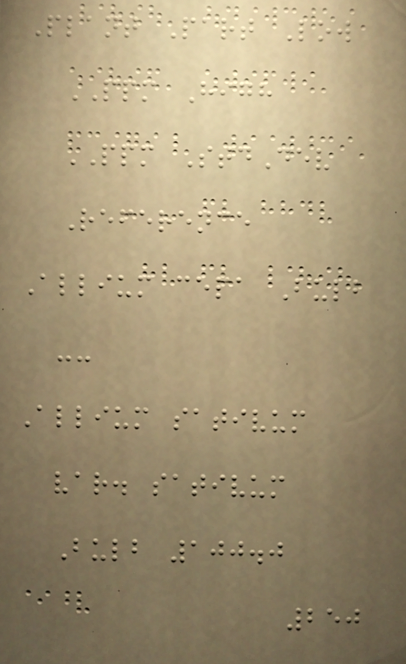Plant Part Low
PPM High
PPM StdDev
Reference
Allium cepa Bulb
--
Allium sativum
var. sativum
Bulb 100.0
250
